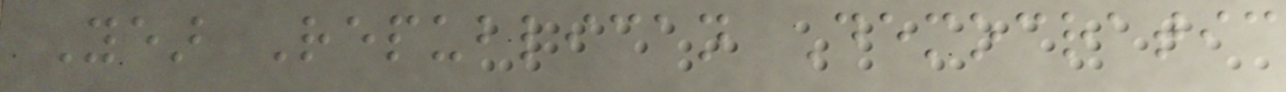Year Republican Democratic
